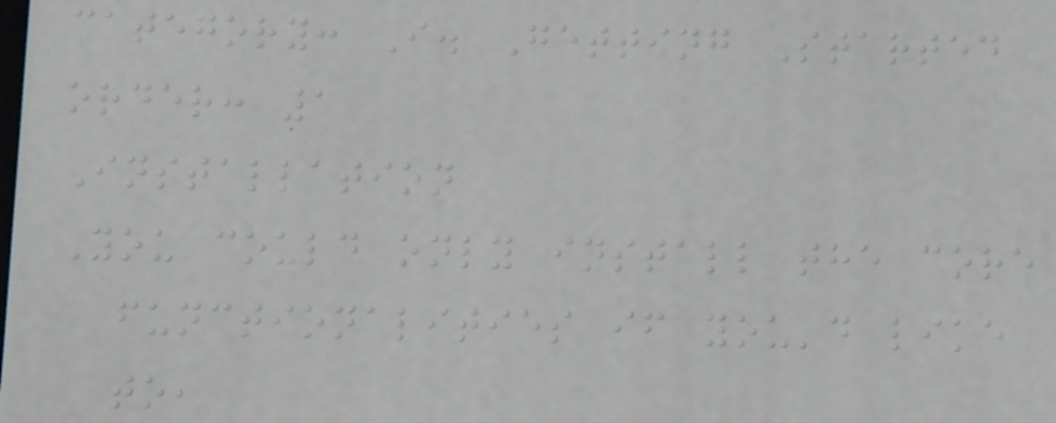category: I. Getting Started
order: 1
Installation
You could only install the core
functionalities if you'd like
to,
